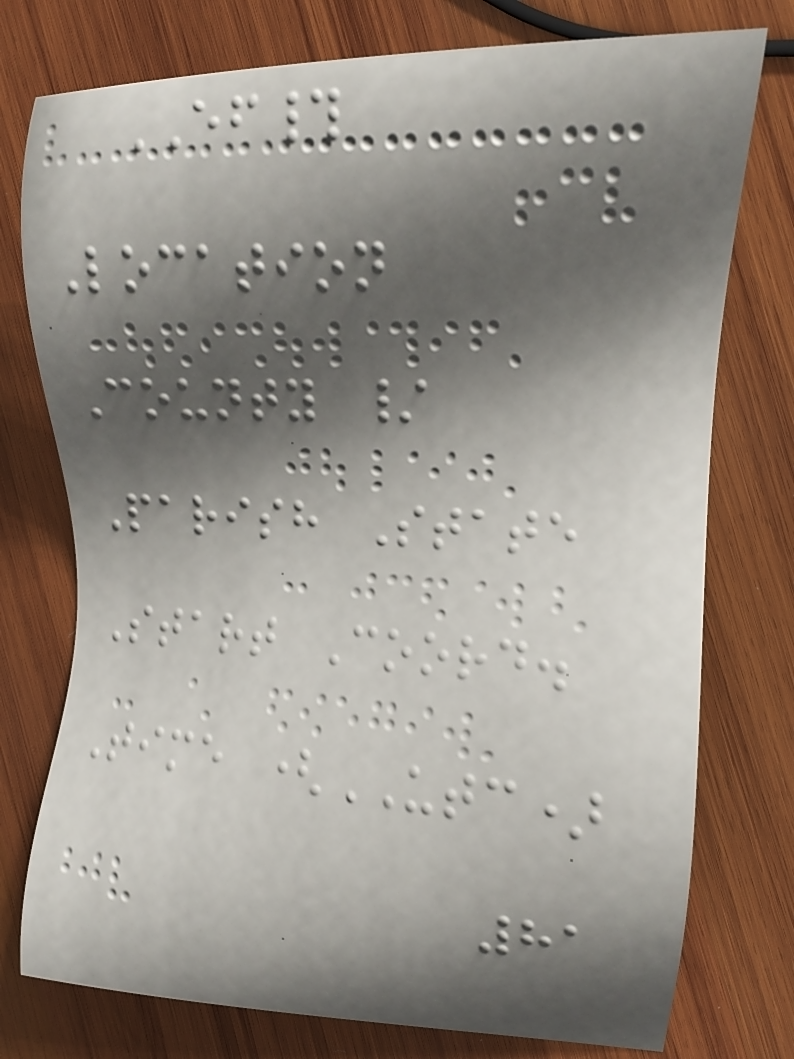EF#
Location
County /
Parish State
Start Coord.
Time (UTC)
81
